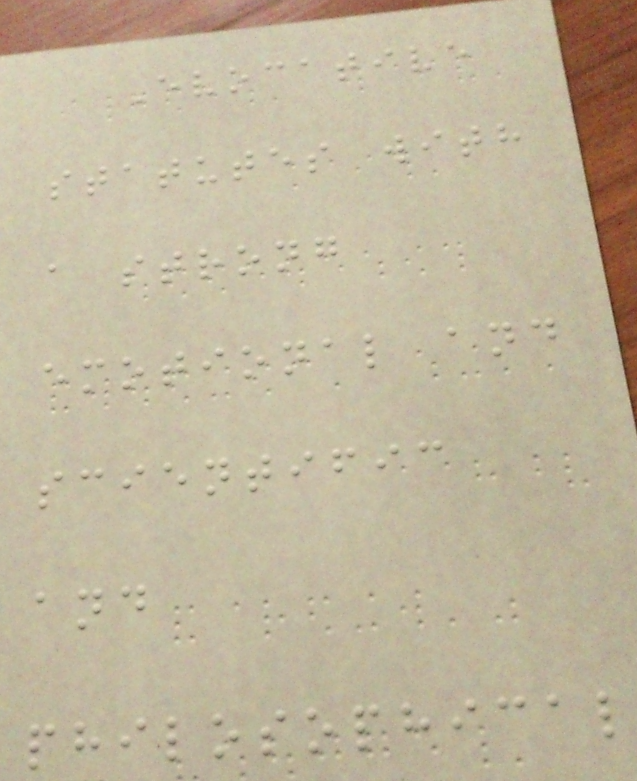Evocative
statutes with
a strong
emotional and
scientific
and
philosophical
